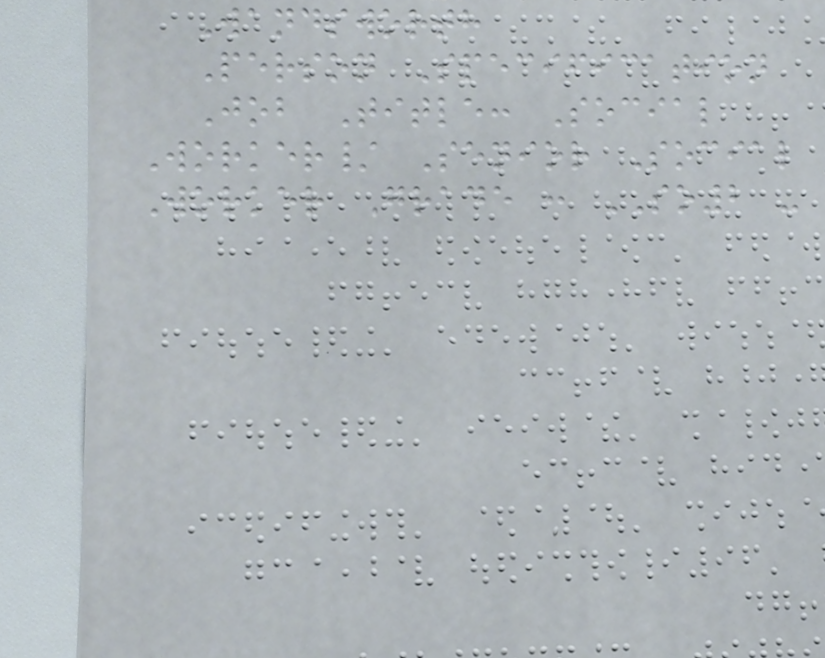Wandsworth
Person Specification
Job Title: Social
Worker/ Senior Social
Worker Grade : SO2 -
